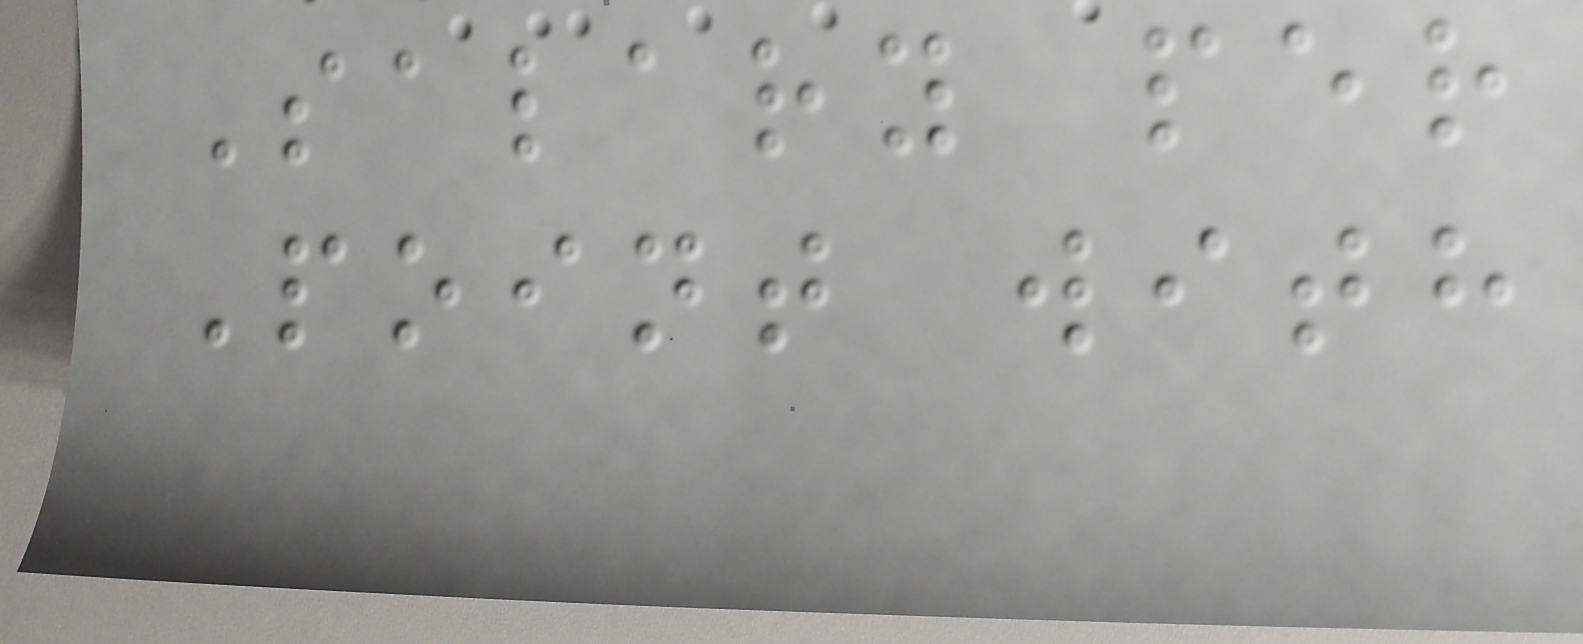Salary per
Point with
